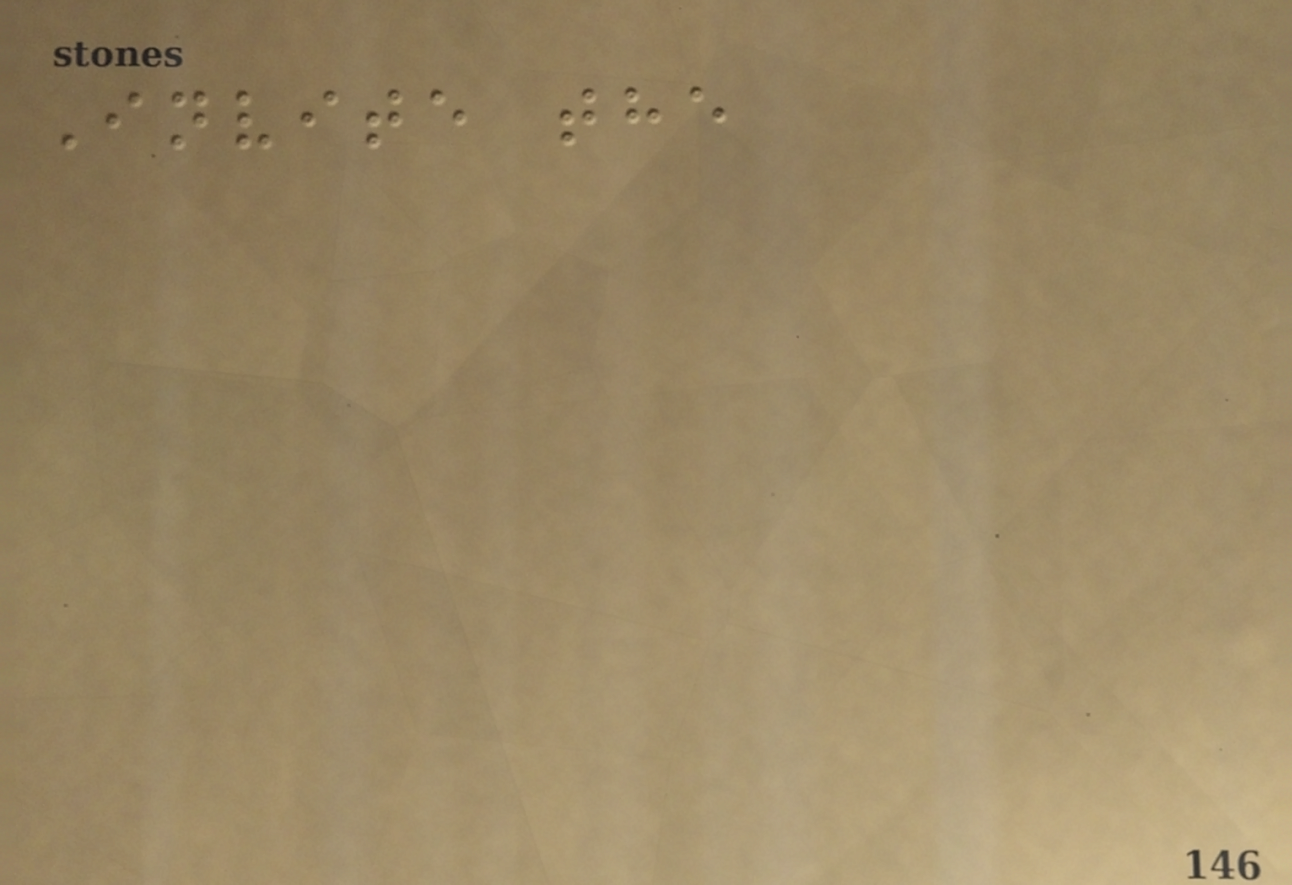Invite the
